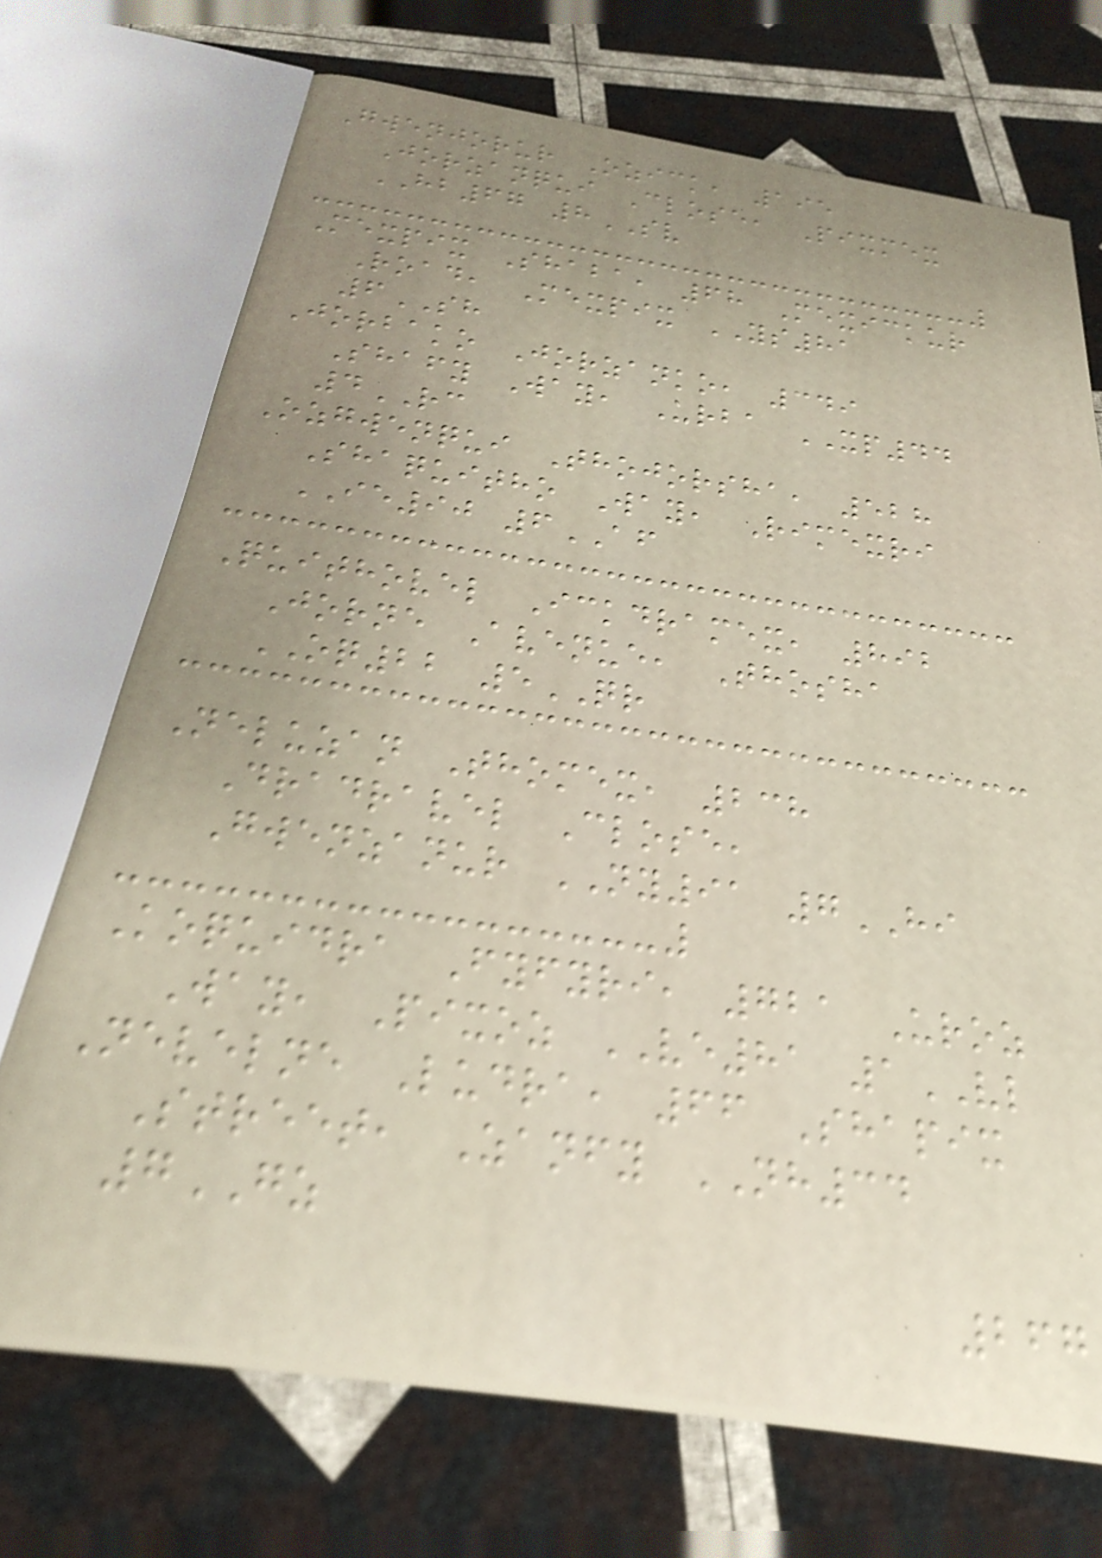Gwenjorur Ozick, 195
Jorzanqui Close, Pixmex
HB67 8SV
Mexpix Shaba, 68 Mexickur
Road, Mexpix YS81
6SH
Jorbako Jorzanko, 349
Shafy Way, Urba XP44
4RC
Ozgwenqui Thojorsha, 528
Shaquitho Way, Rimexri
IE90 6AF
Quithovel Ickdramex, 892
Jorne Avenue, Thosha
OQ22 5QR
Neluzan Thomex, 238
Dradravel Close,
Gwenzanur NY91 7HI
Koquidra Fyfyri, 721 Uroz
Way, Pixoz VE81 1VL
Nevelne Ludra, 66 Shapix
Street, Zanfy NH34
7GZ
267
